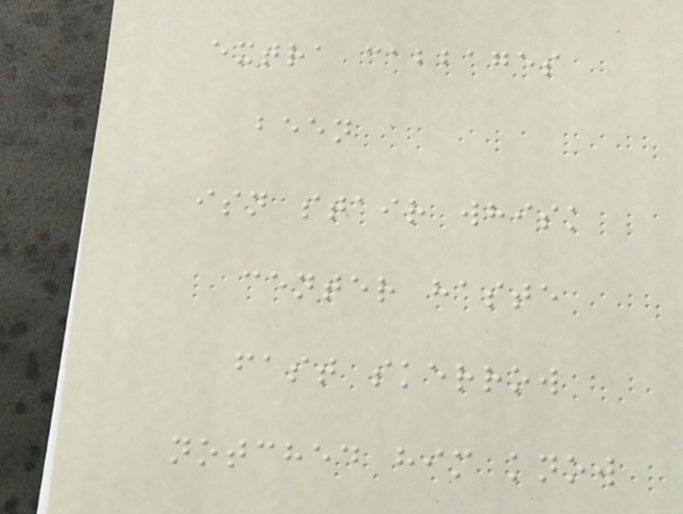extra cabbages
been
isn stair whisk
center haste
fast skerrow
notched him know
